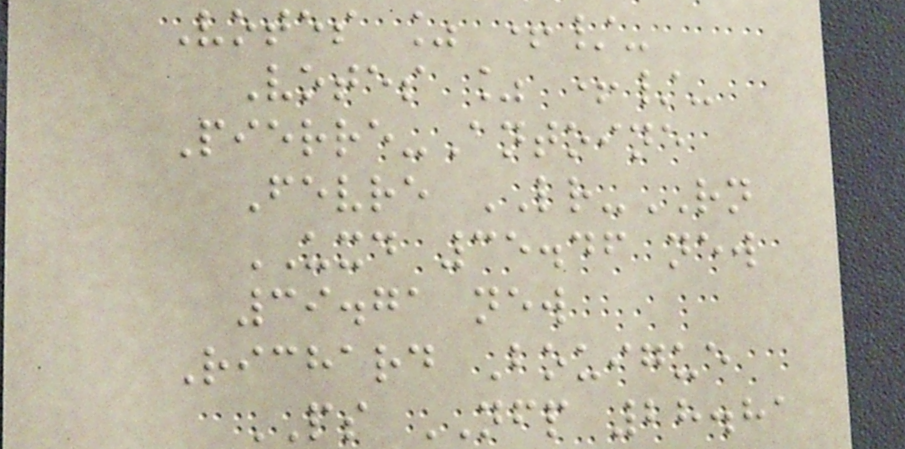Votes % +/-
Votes % +/-
Pierre-Antoine
Fevre LR-RN
UXD 35.46 new
39.71 new
Richard Bouigue
PS NFP 28.81
